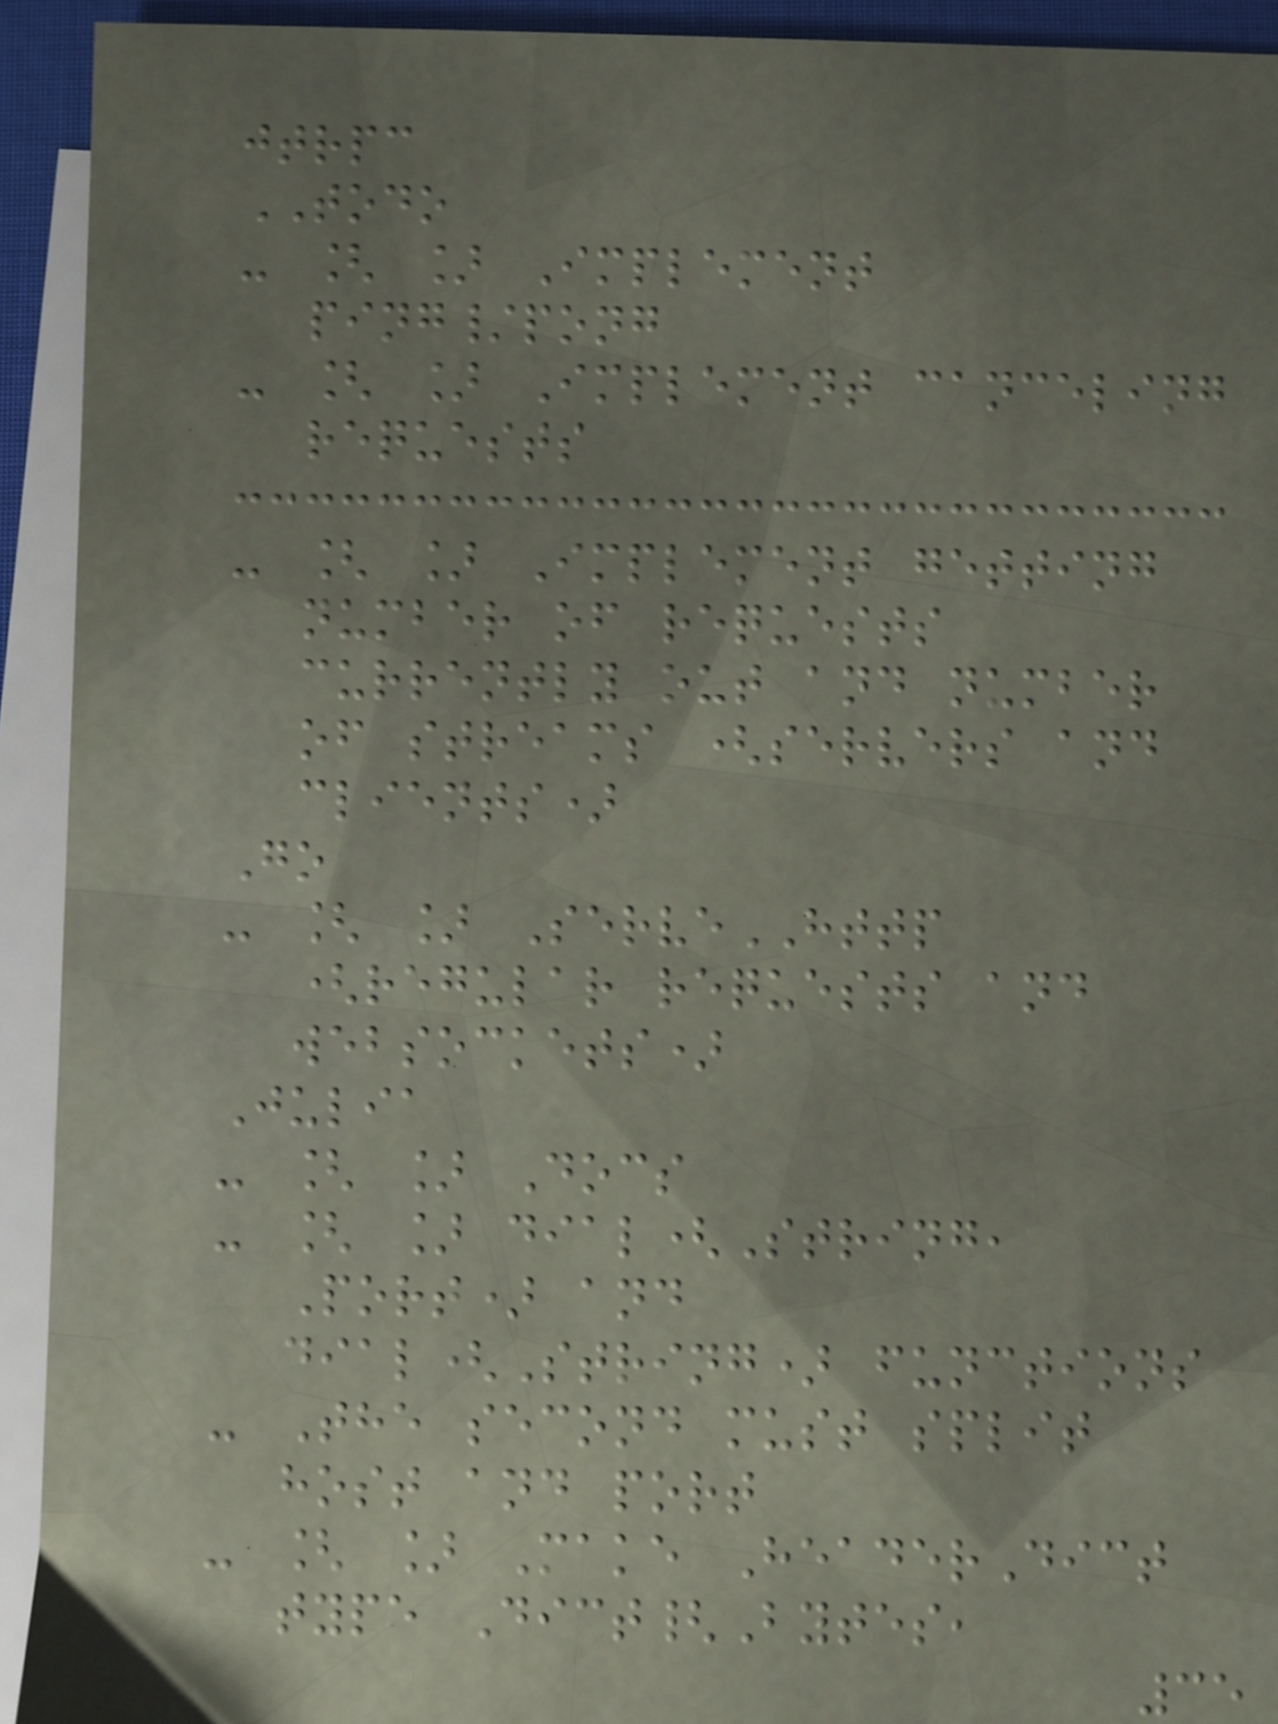jtrpc
TODO
- [ ] Implement
ping/pong
- [ ] Implement canceling
requests
- [ ] Implement getting
number of requests
currently out and number
of streams (servers and
clients)
Go
- [ ] ServeHTTP
(regular requests and
websockets)
Julia
- [ ] Docs
- [ ] dial(String,
Port) and
dial(String) functions
- The second must split
host and port
- [ ] Make HeaderDict
type Dict{Bytes,
35
